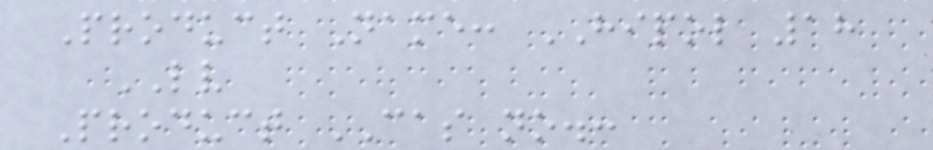Product Name: HIPOL 18
LV
Product CAS no.:
